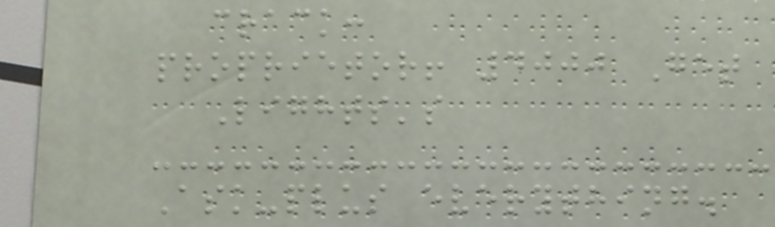crack:
proprietor! 4000 Get
Lights's
Ask-plus everything.
